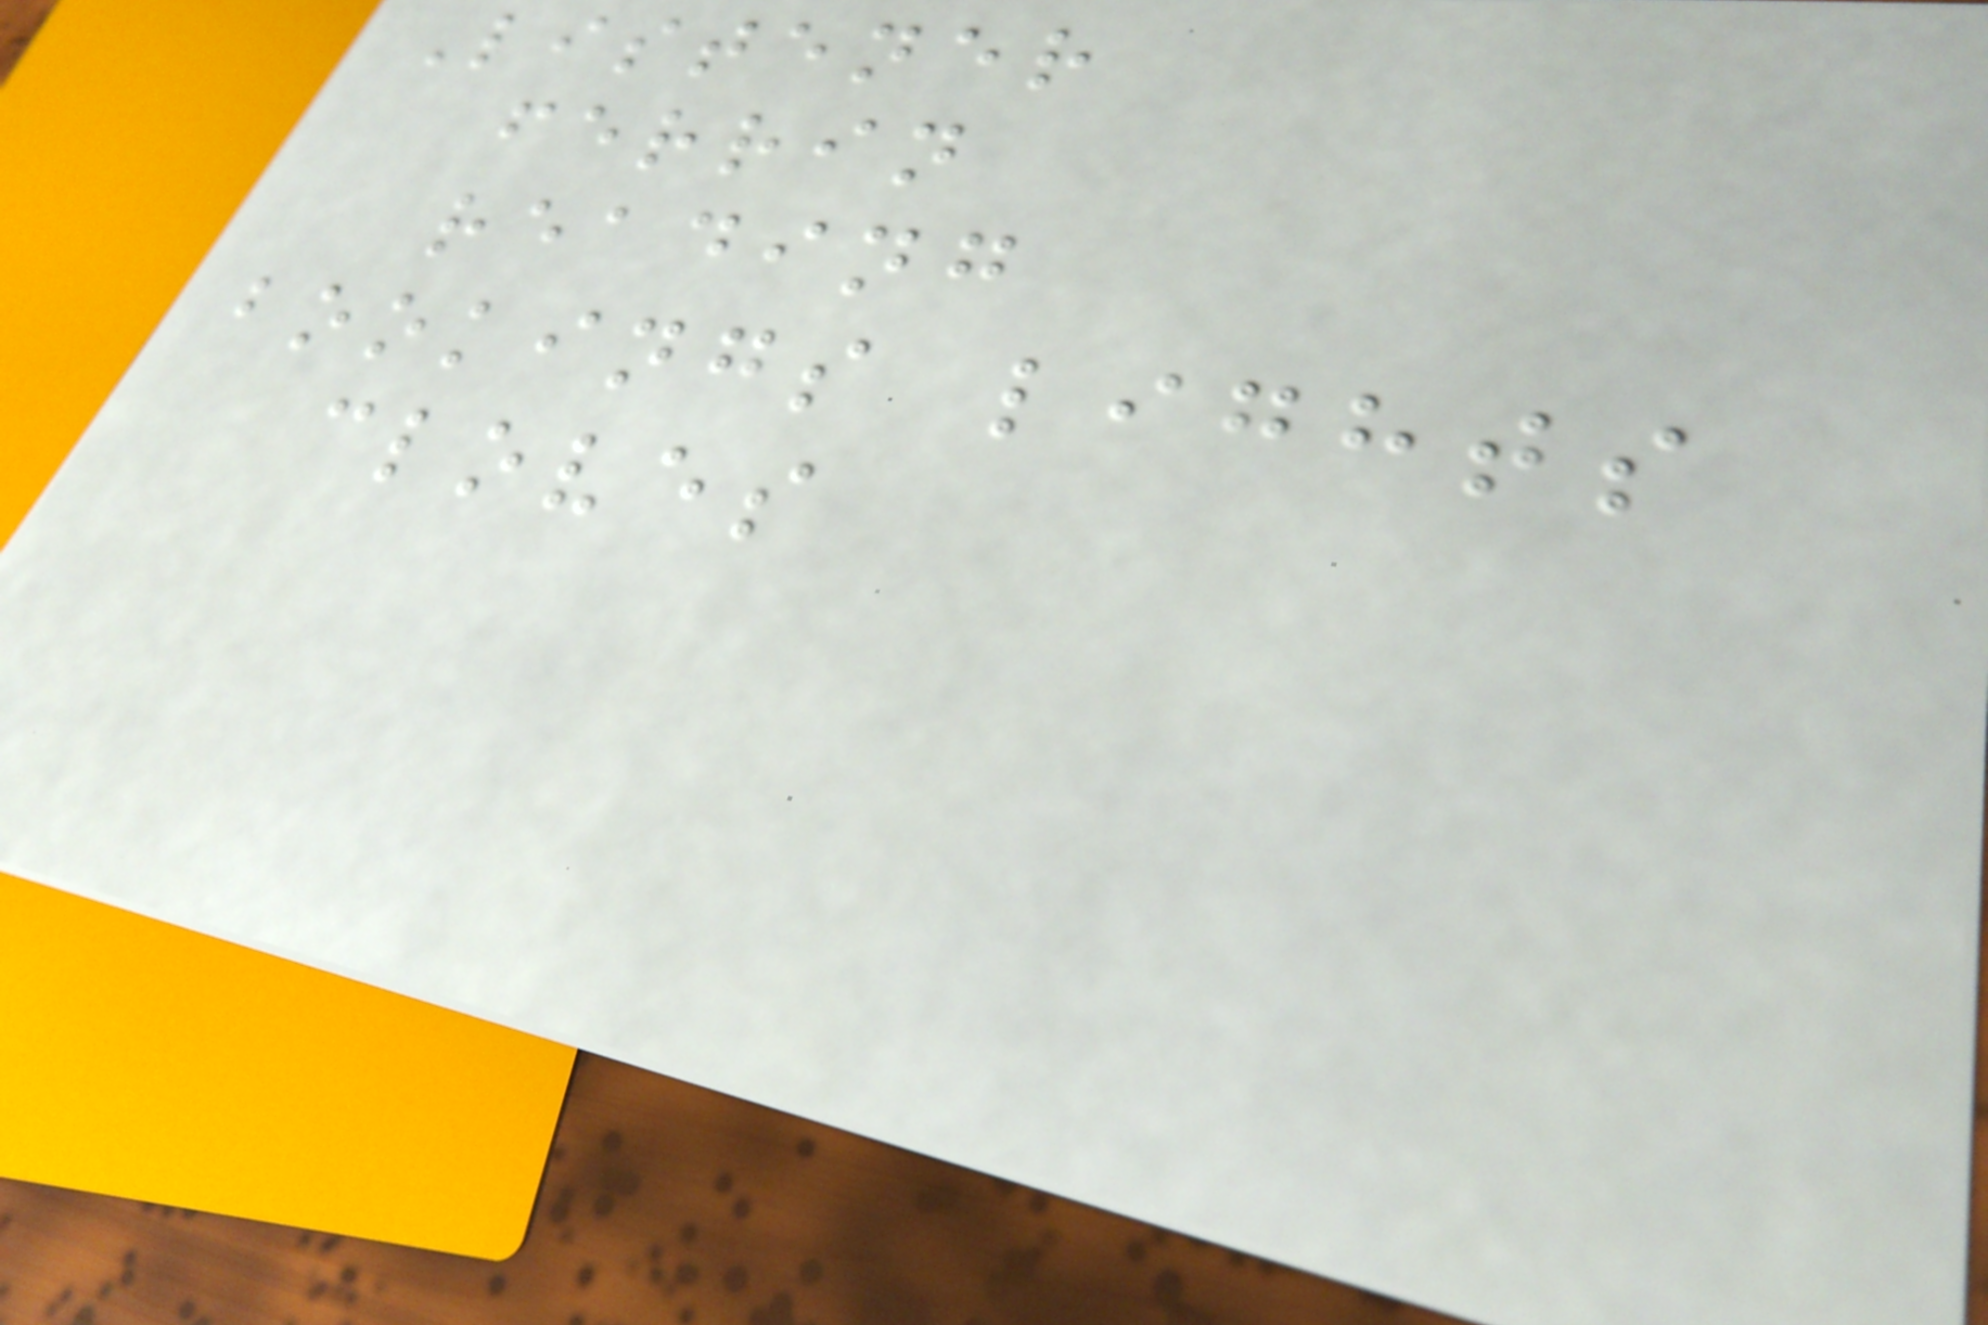Listener
ferrin
reading
bookings lights
cloves
